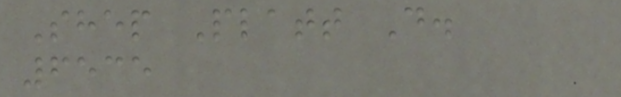Shep Platt D.
6535
